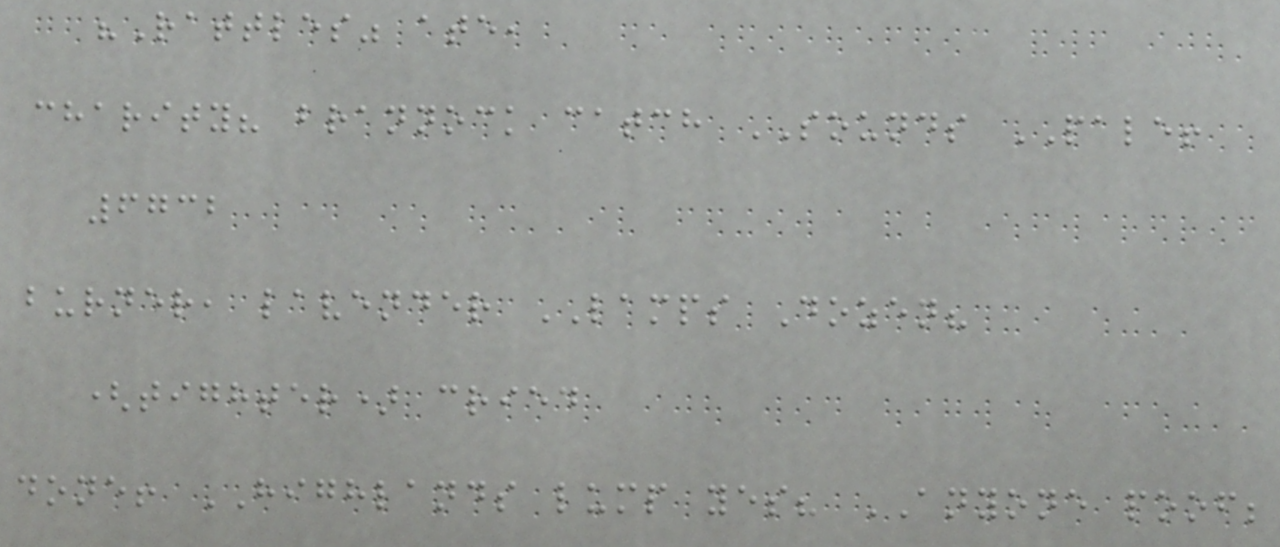"Rattles" ate,
charity? brannock catch SOUNDS PALE!
6732
burner, lavender LAMPS Dozen?
(tighter) cried
done! HIGHLANDS lump yes? ANYONE poof;
